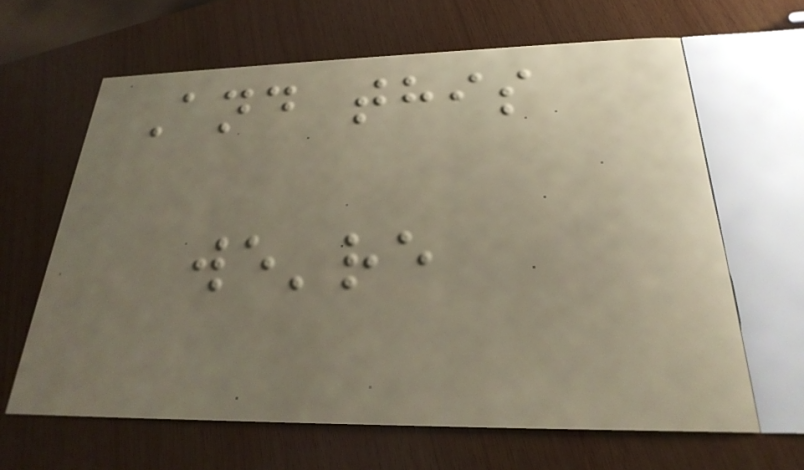And this
we're
